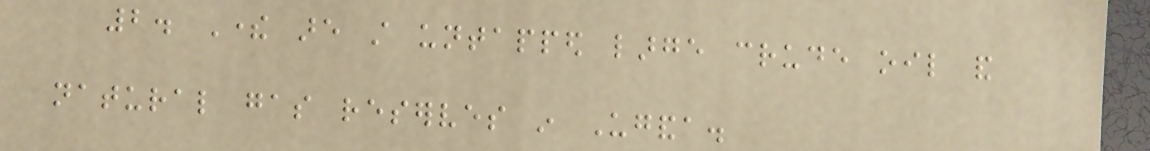2. There are still untapped large crude oil and
natural gas reserves in Uganda.
